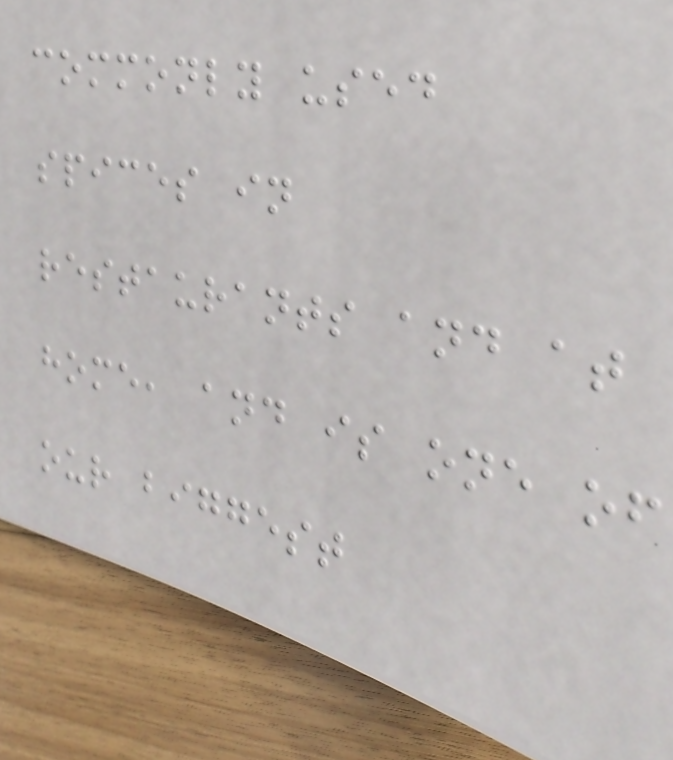commonly used
spices in
restaurants and at
home, and is one of
our biggest
